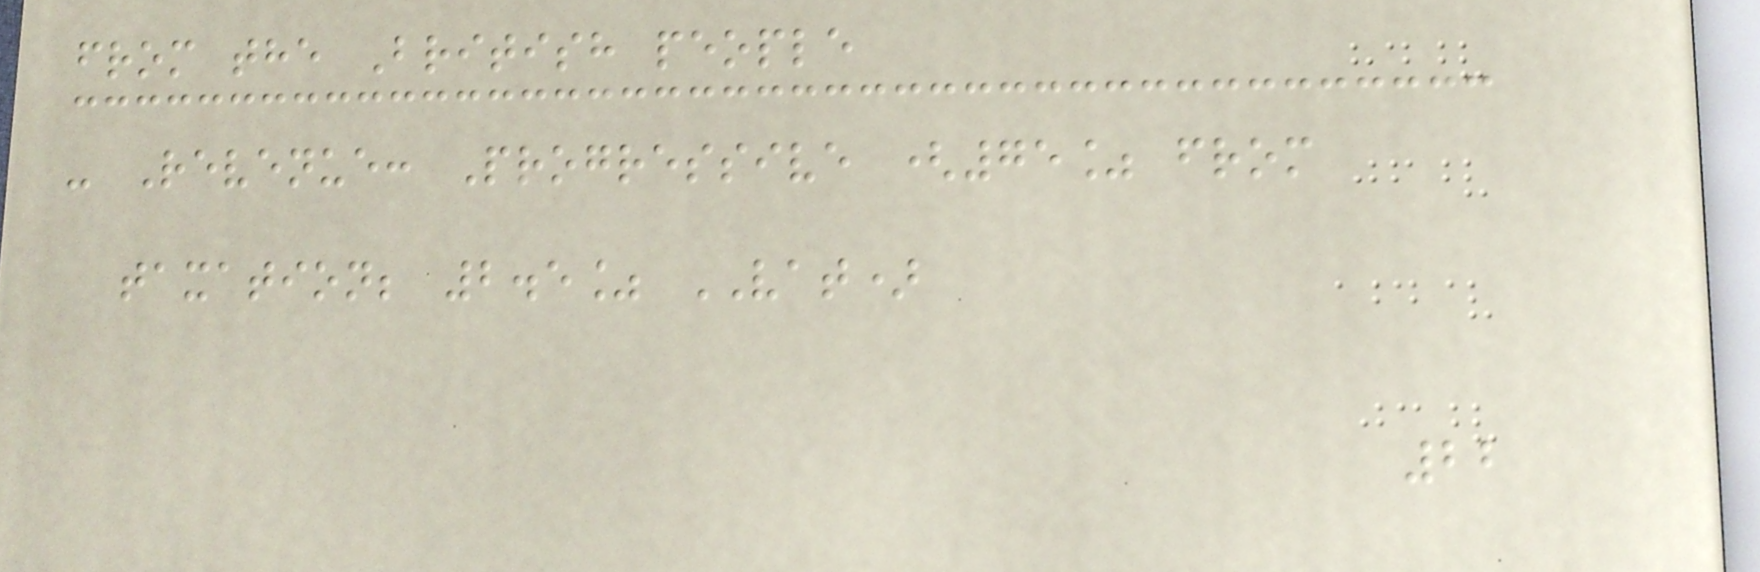from the British people
- Revenue: Progressive (75% from
taxation; 2.5% VAT)
22
